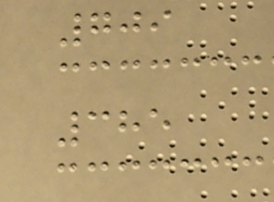709
385
